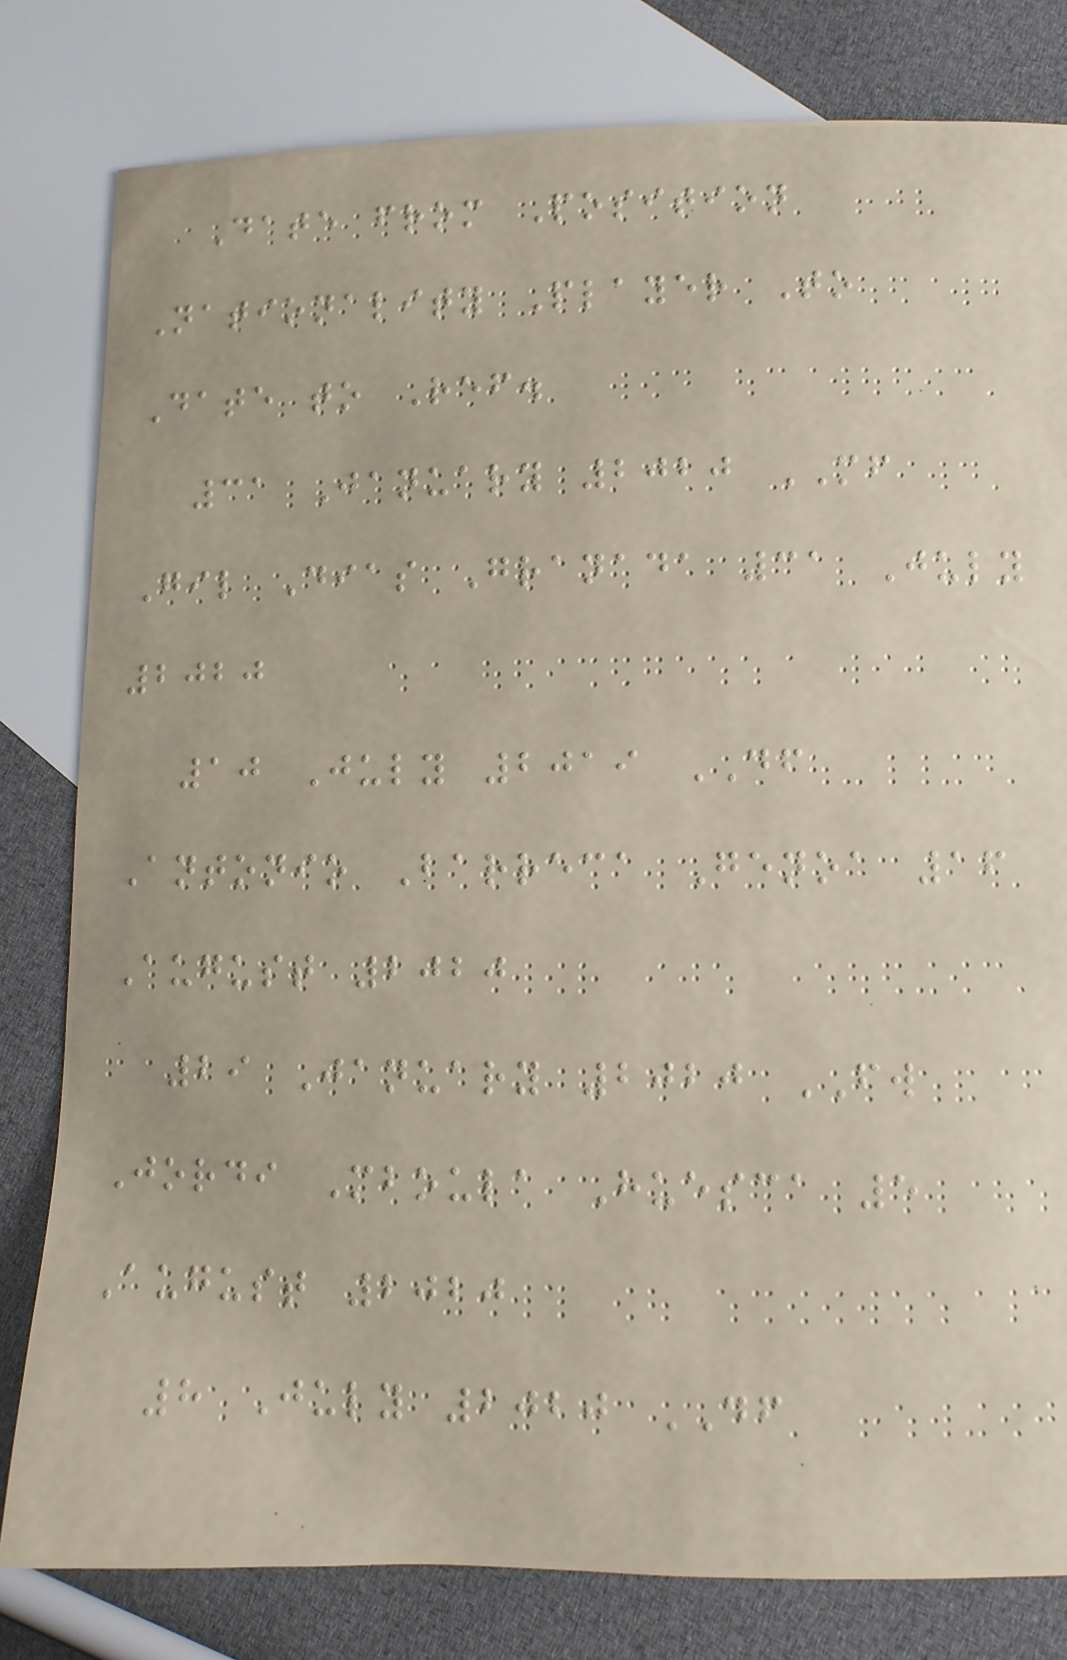Date from Position
Nationality Player To
Date to Ref.
31 January 2020 MF
Gil Dias Granada 31 July
2020
10 July 2019 DF
Antonio Barreca Genoa 16
August 2020
29 January 2020 FW
Jordi Mboula Huesca 5
August 2020
8 July 2020 DF
